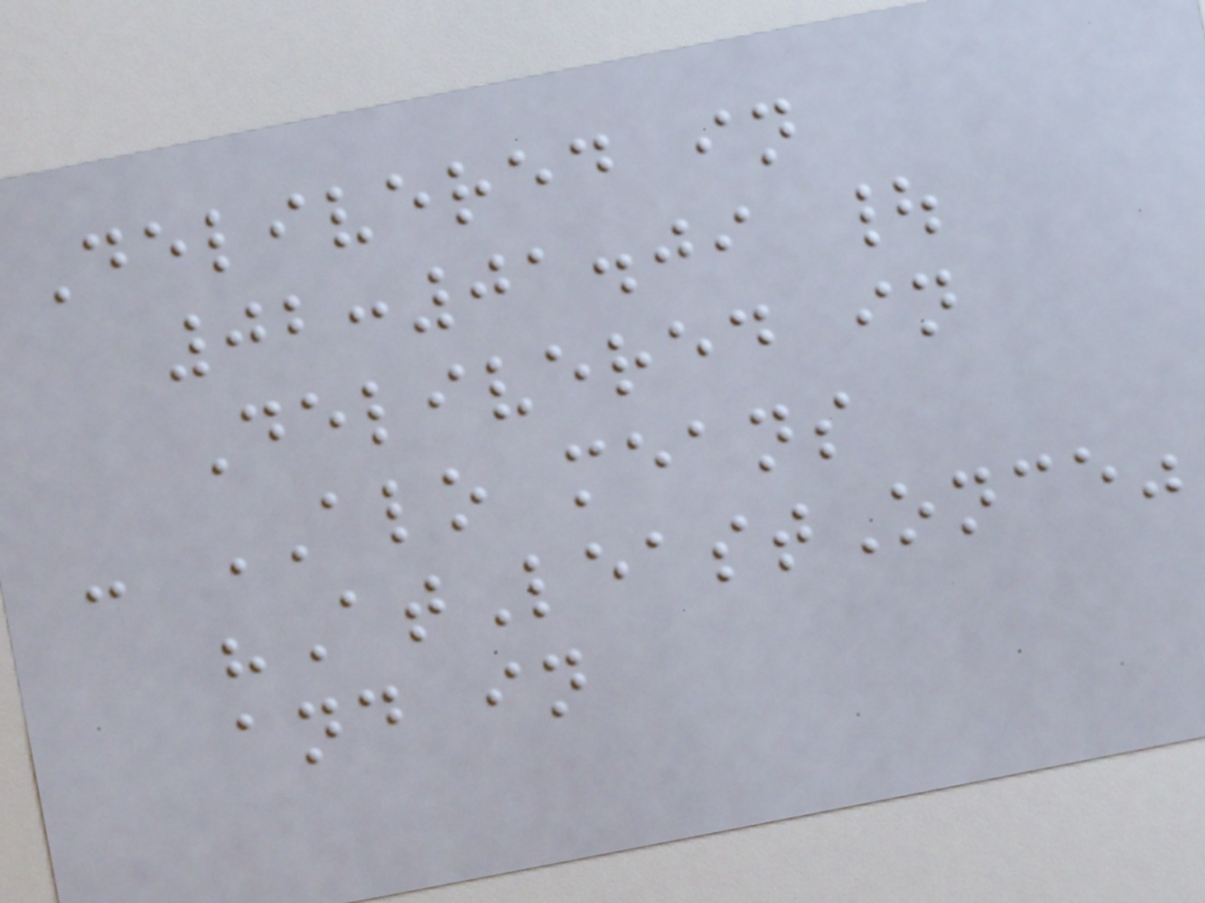Delivered in
02:01.09 |
Delivered in
- ALO means
"AtLeastOnce"
and in
